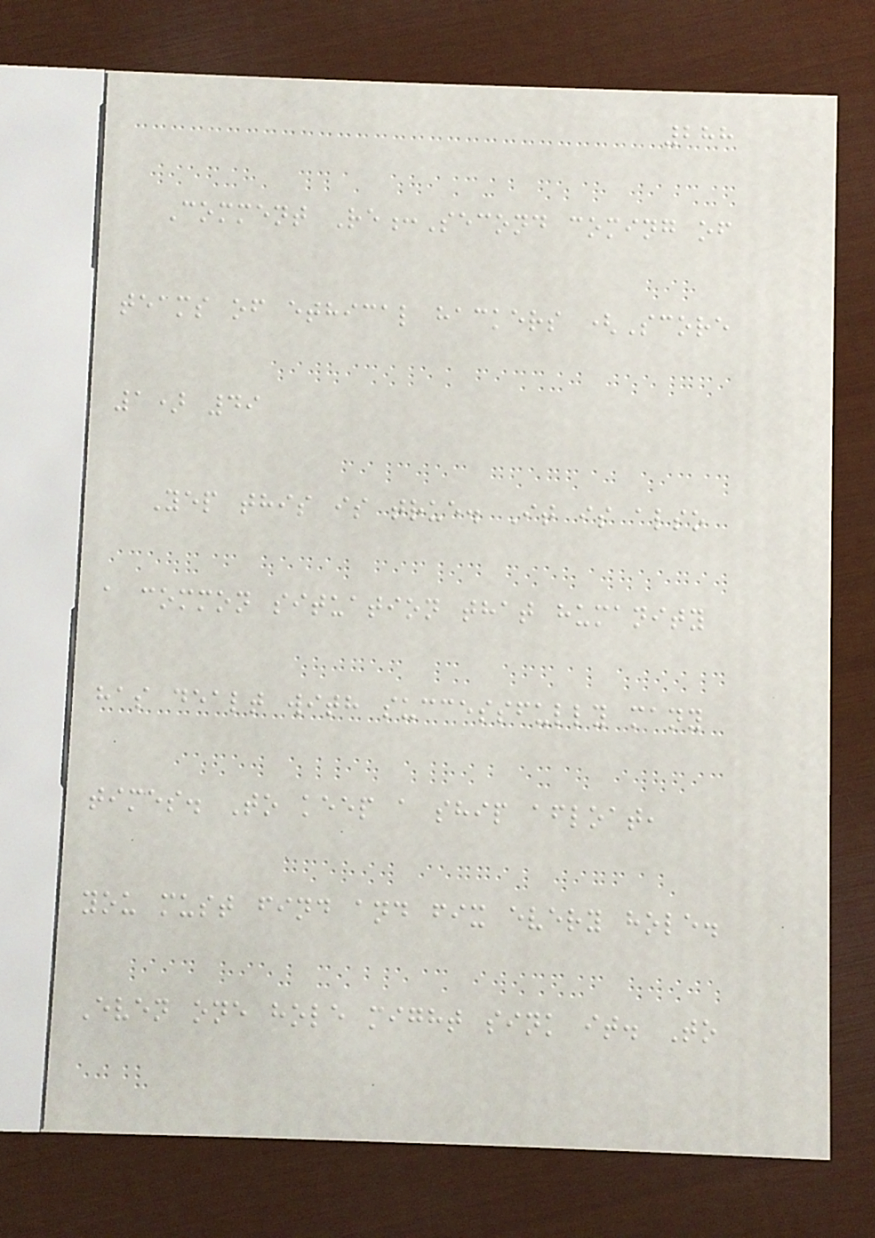288
Comment Re:Second coming of
teams of ethical hackers (Score
1) 49
Yep this is true. It is also
a common situation that humanity
has dealt with successfully many
times. To keep a ship afloat,
you must find and fix every hole.
Even one hole might sink it. To
